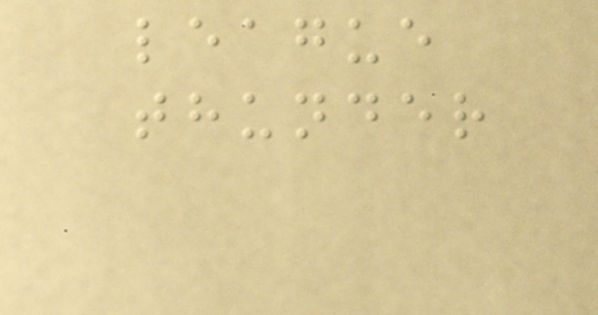league
thunder
